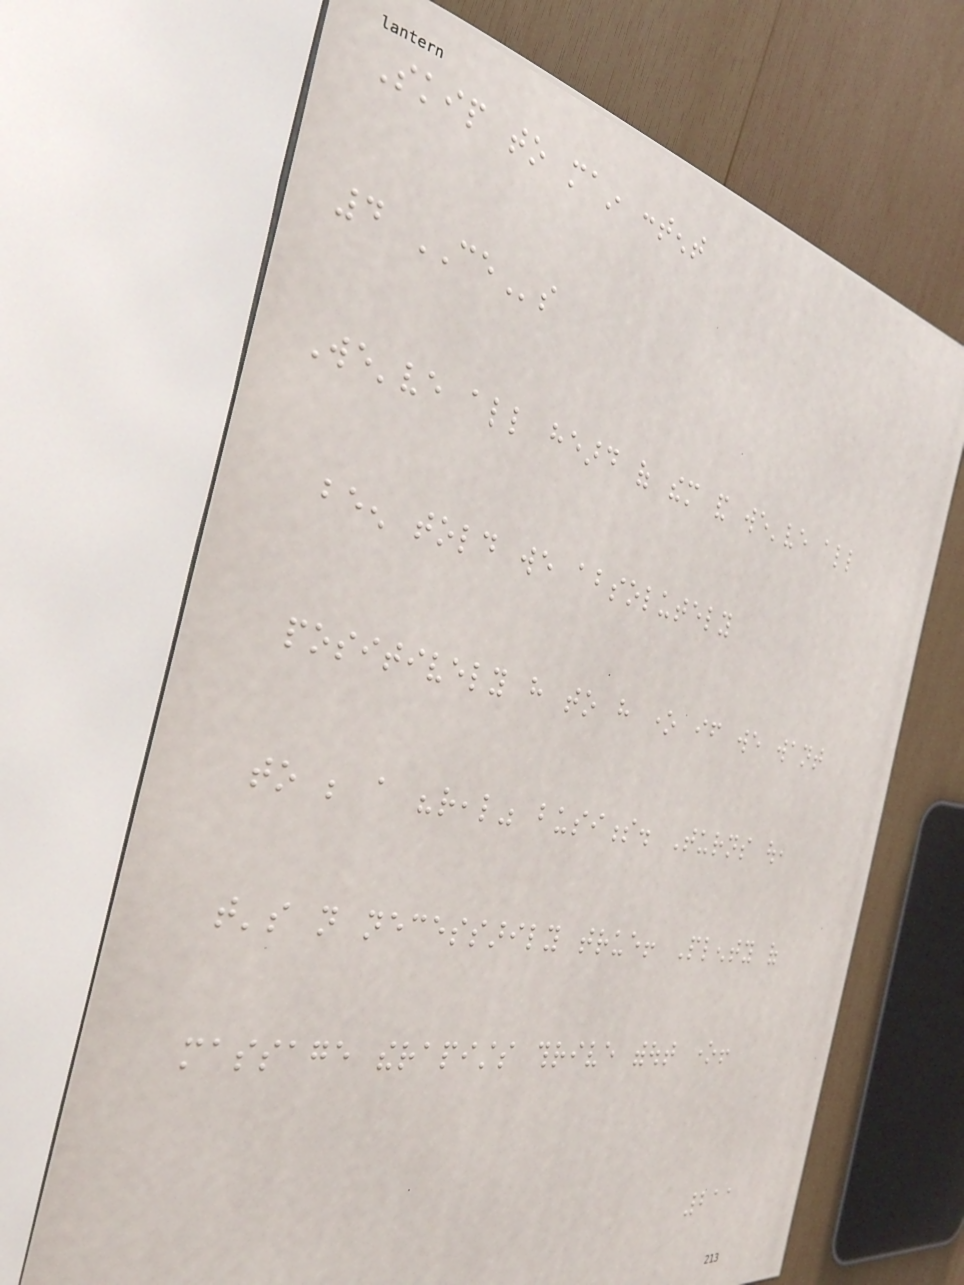Skip to main content
4 CEs
We've all heard of them and we've all
been told we absolutely
positively have to have one if we want
to be a "real" business. Turns out,
that's not necessarily true! Plenty of
massage therapists thrive without one!
211
